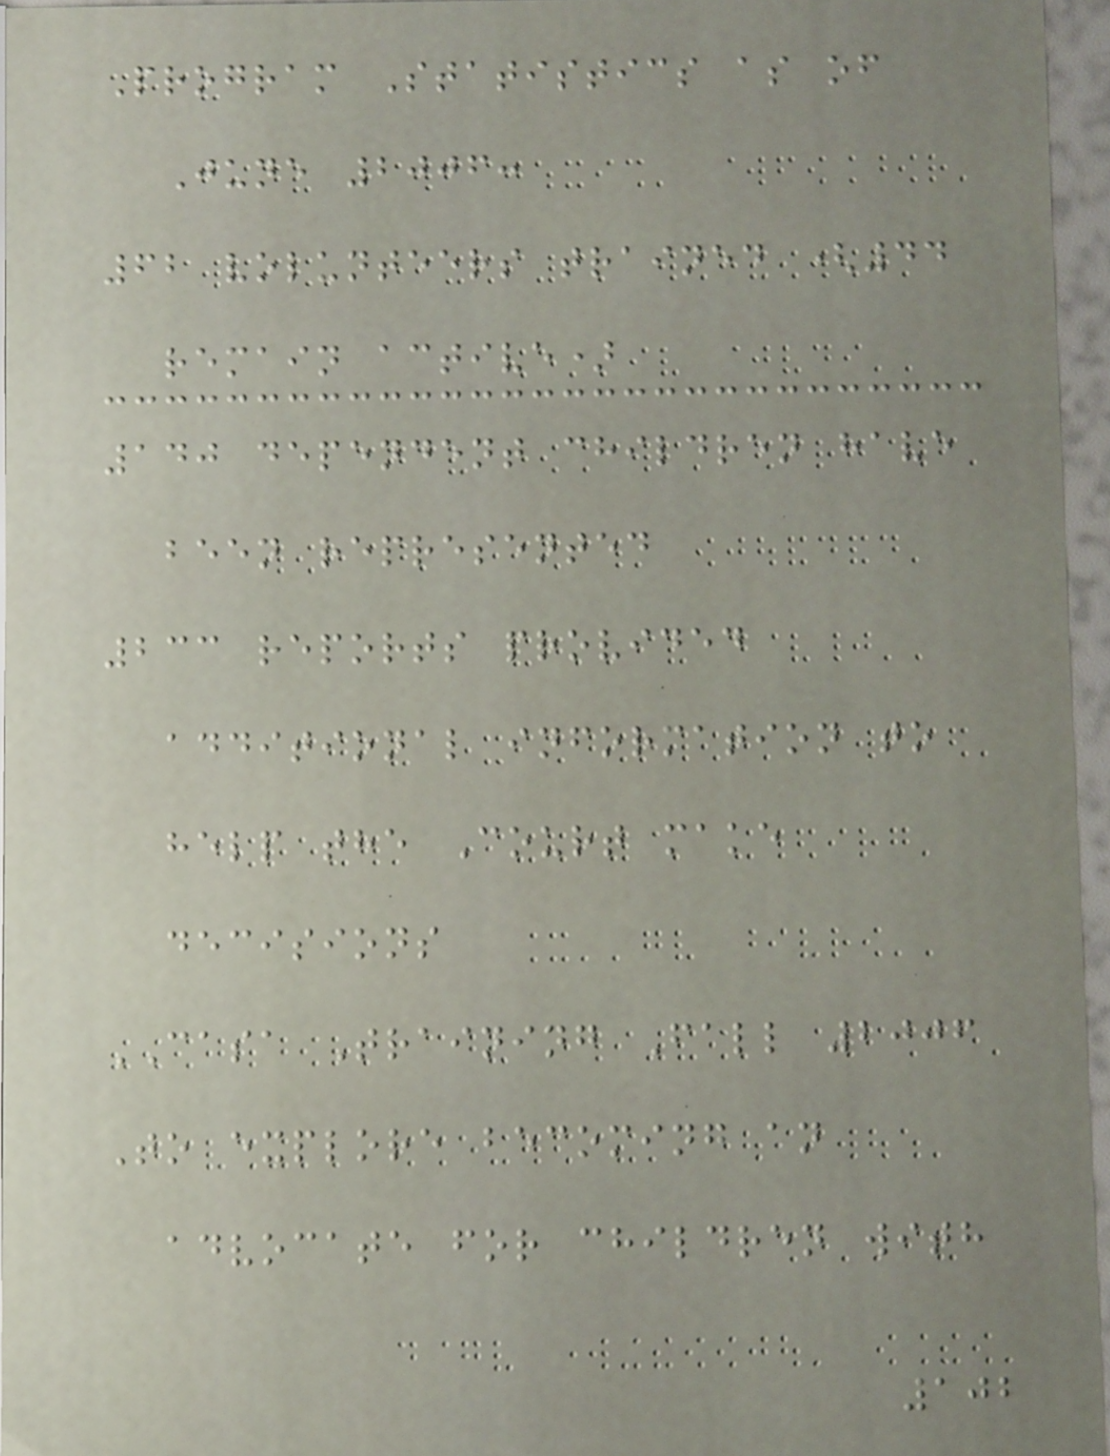Program Statistics as of
June 2006:
62 volunteers trained (44
remain active)
140 dependent children have
been represented
233 reports provided
additional information to
help the Court make
decisions
CASA Training Fall 2006
To explore becoming an
advocate for children with
102
